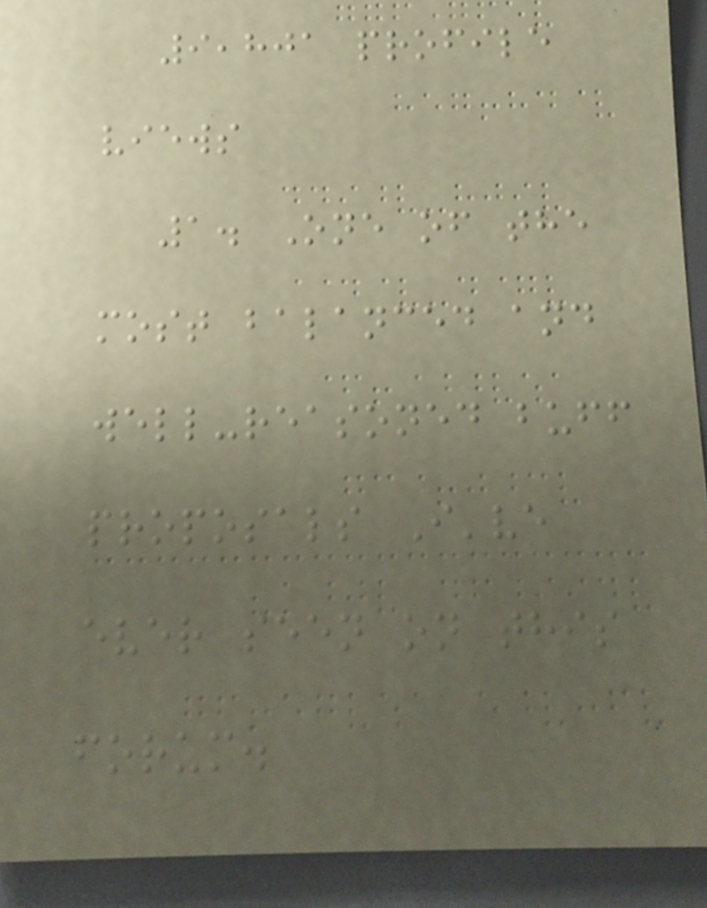9,801 profile
views
1. One of the
most balanced and
well-reasoned buff
proposals I've
ever seen on this
forum.
